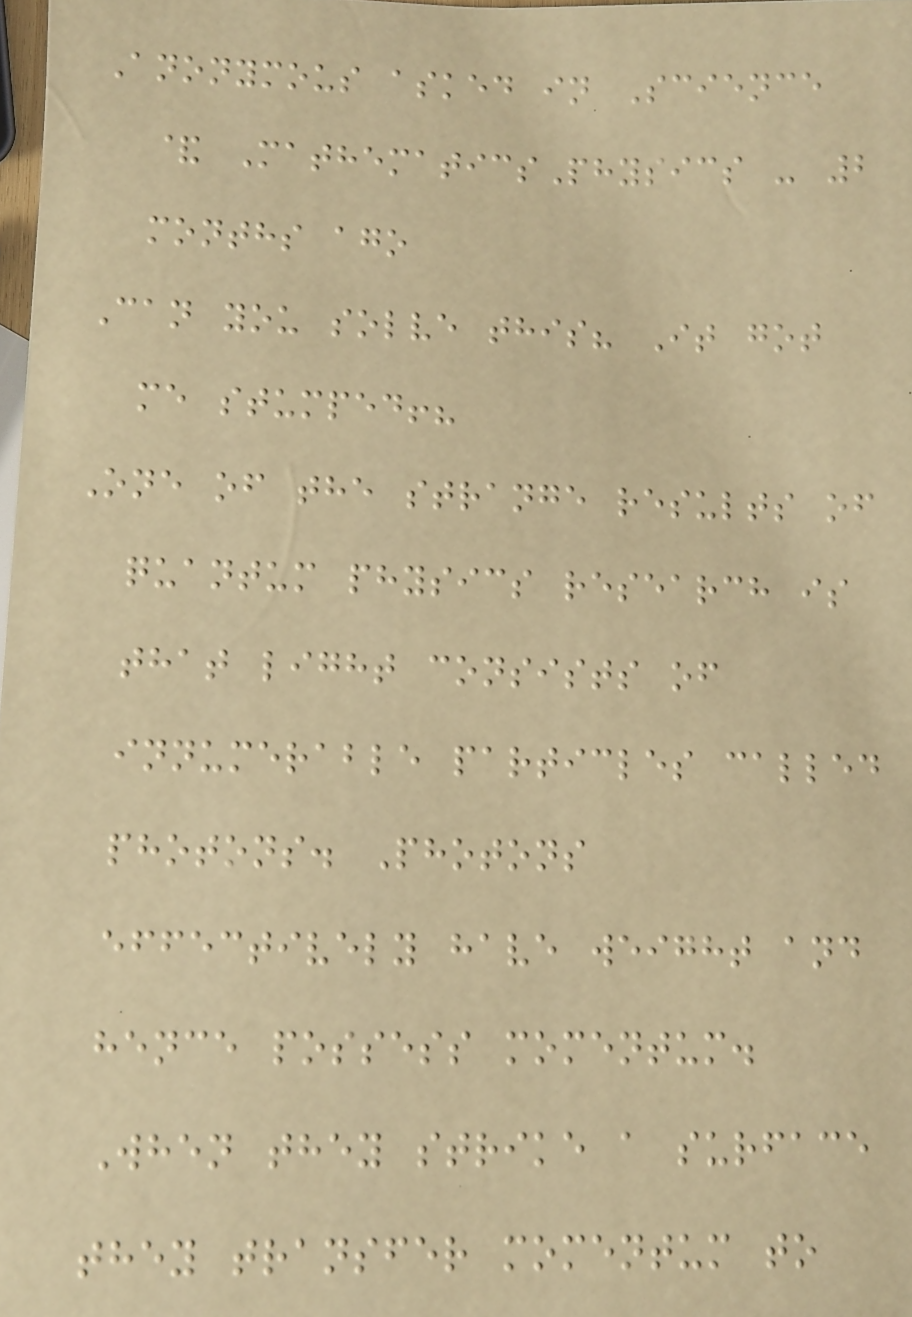Anonymous asked in Science
& MathematicsPhysics - 2
months ago
Can you solve this? It got
me stumped!?
One of the strange results of
quantum physics research is
that light consists of
innumerable particles called
photons. Photons
effectively have weight and
hence possess momentum.
When they strike a surface
they transfer momentum to
